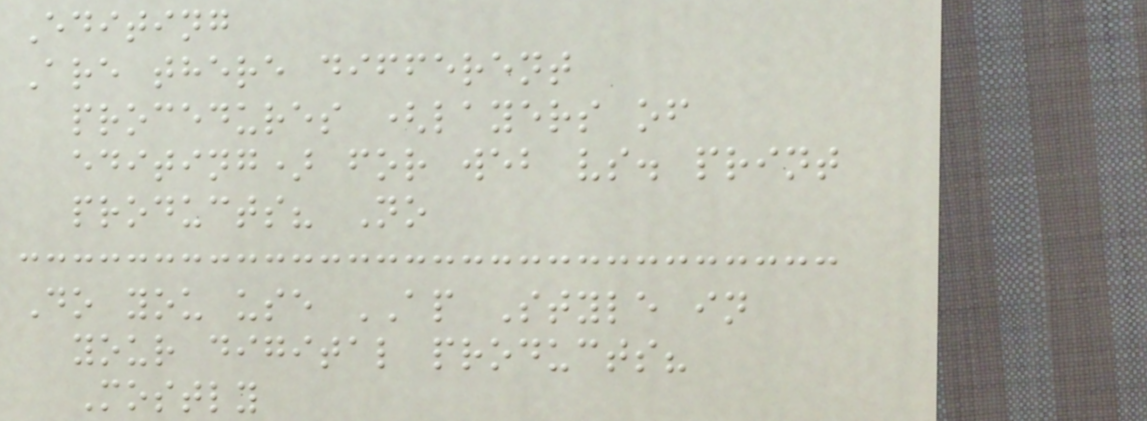Editing
Are there different
procedures (layers of
editing) for web vs. print
products? No
Do you use AP Style in
your digital products?
Mostly
